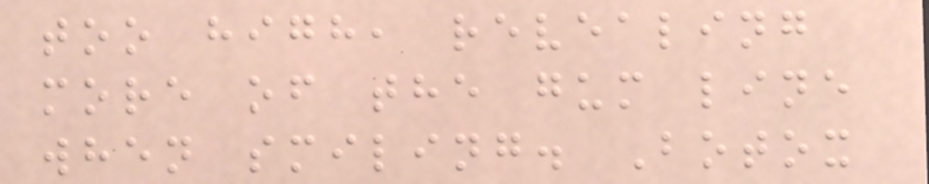too high, revealing
more of the gum line
when smiling. Botox
